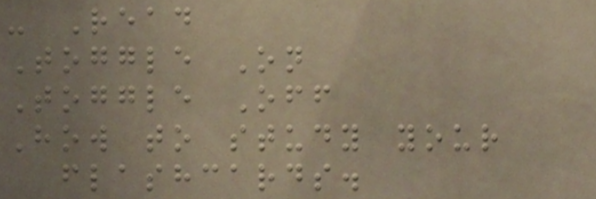- Read
Toggle On
Toggle Off
How to study your
flashcards.
